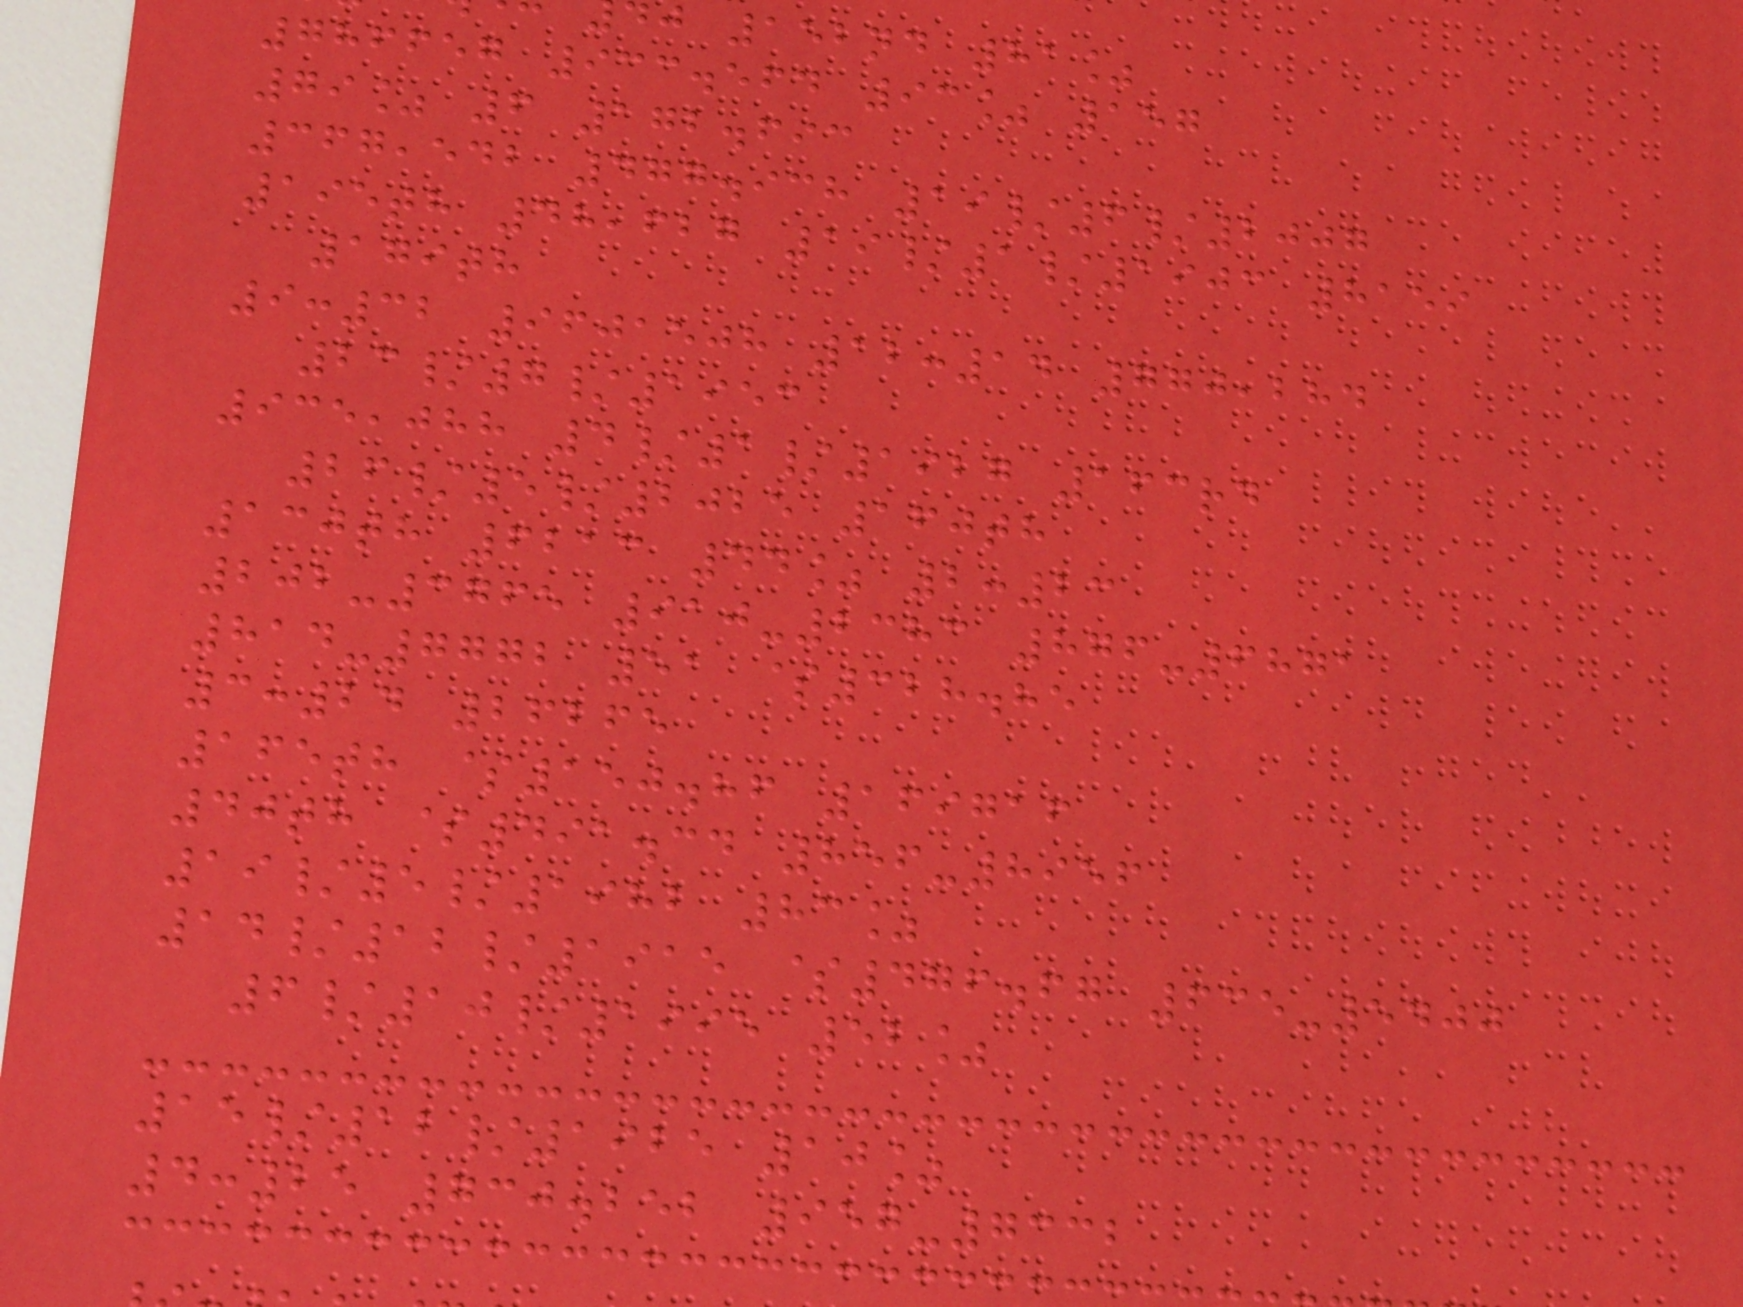j 152nd 81%
786657 933.564 93% 157
79% 6 172.693
367,542 477.938 19/6/2007
195th 48,627 19/1/1903 8159
179th
9:32 9601508 12:14 770,284
23/7/1953
935,088 4/1/1927 163rd
26/5/2025 160th
130th 6213 44% 2:23
202-3765 910-2383 876-6871
814-7772 51 $328.85
3:24 26265
165th $150.86 169716
40th $491.34 856-8956
19/5/1982 83%
14/12/1915 $476.67 635-5400
6/10/1995 52%
15/12/1925 10%
4:25 730.252 957-7332
